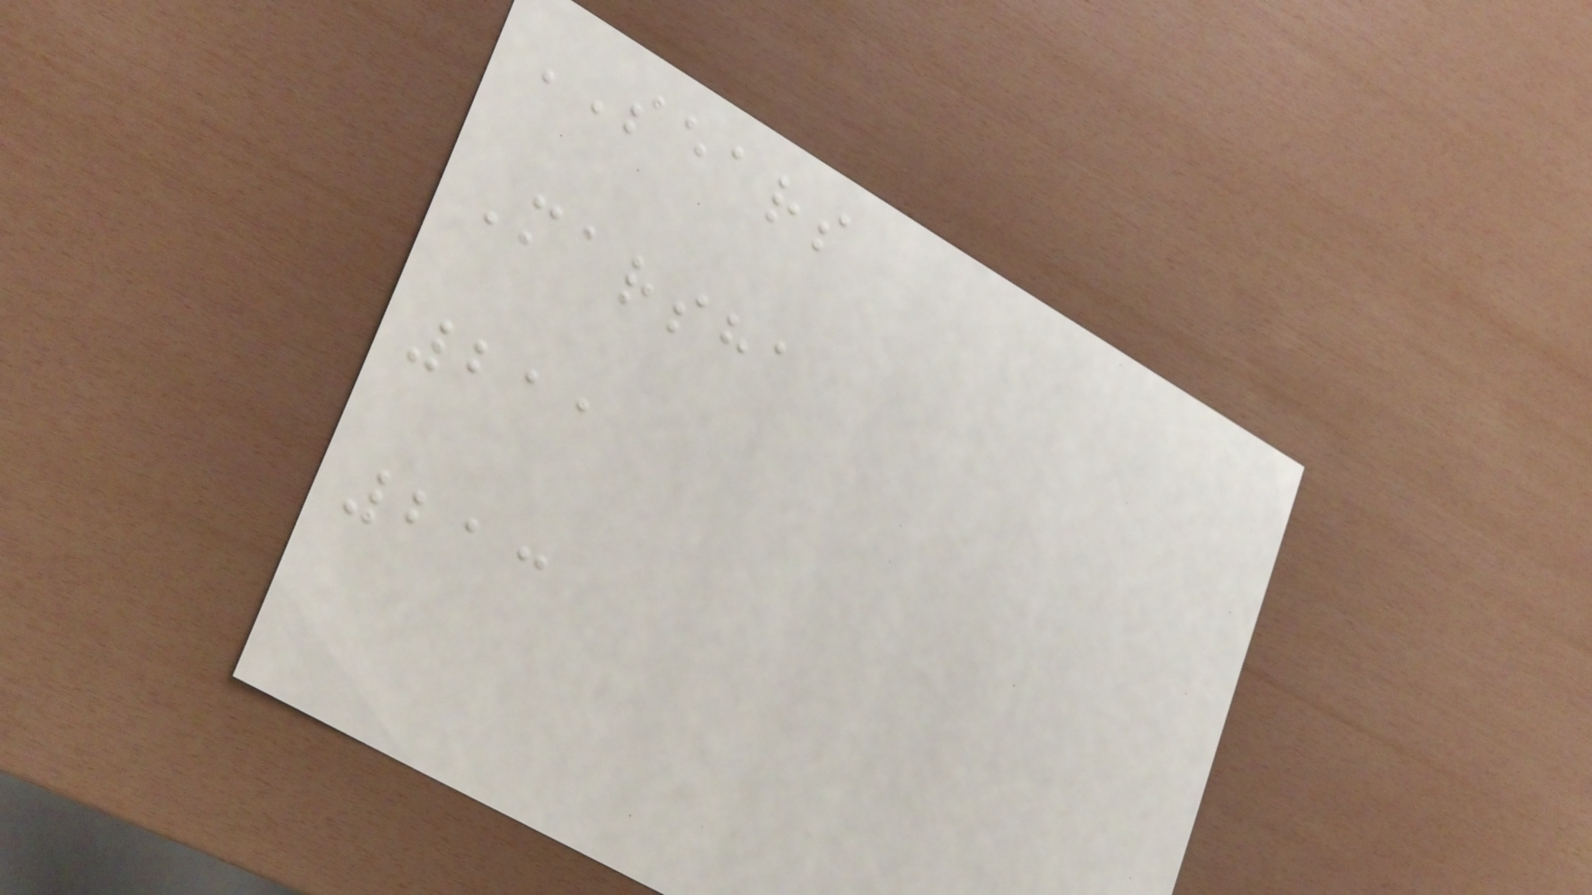SEARS
Marsha
211
213
